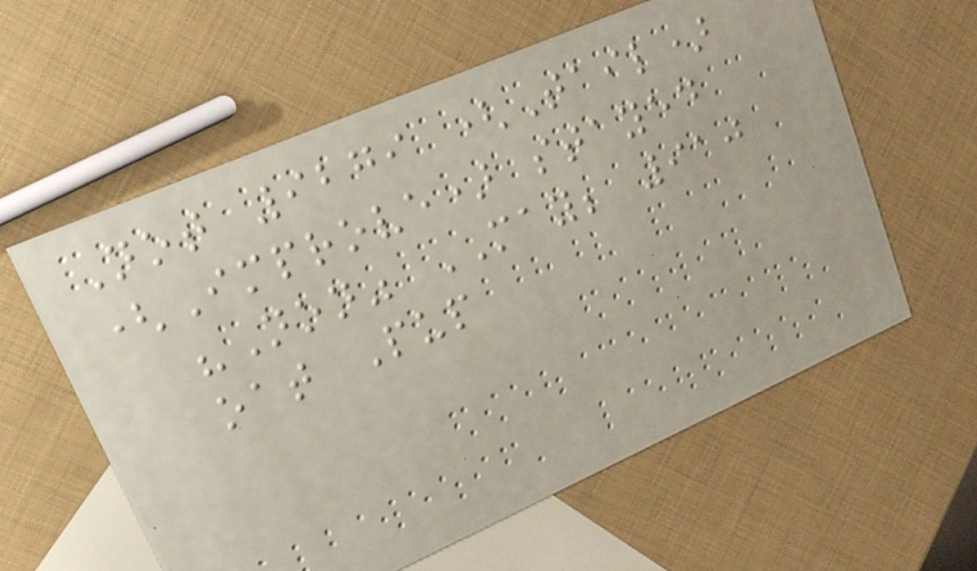Not 9279 (Tail)
(Improve) stayed
"Non" MAY; 910
oat Pup
